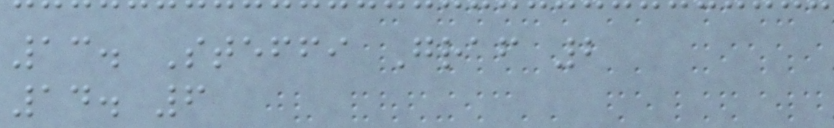13. Steffi Graf 2
14. 6
